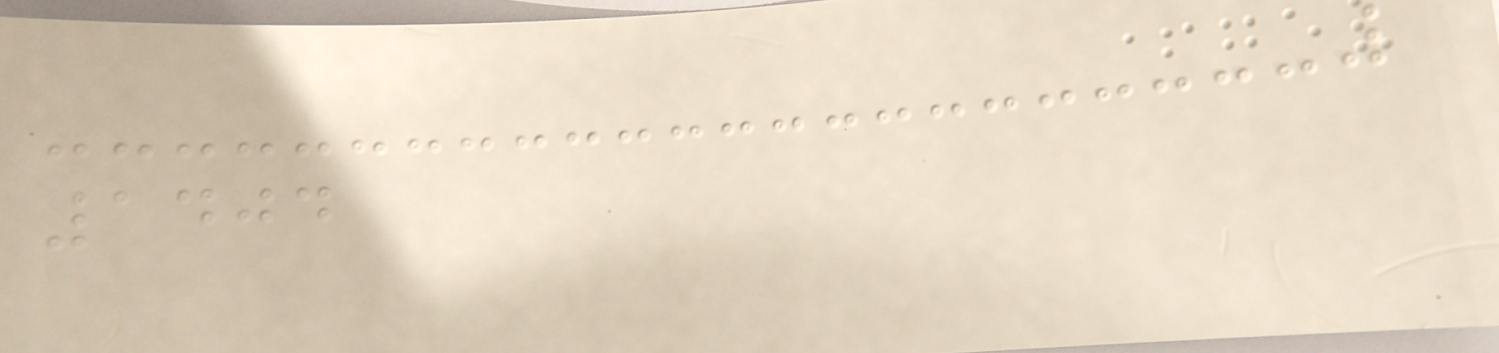1404
